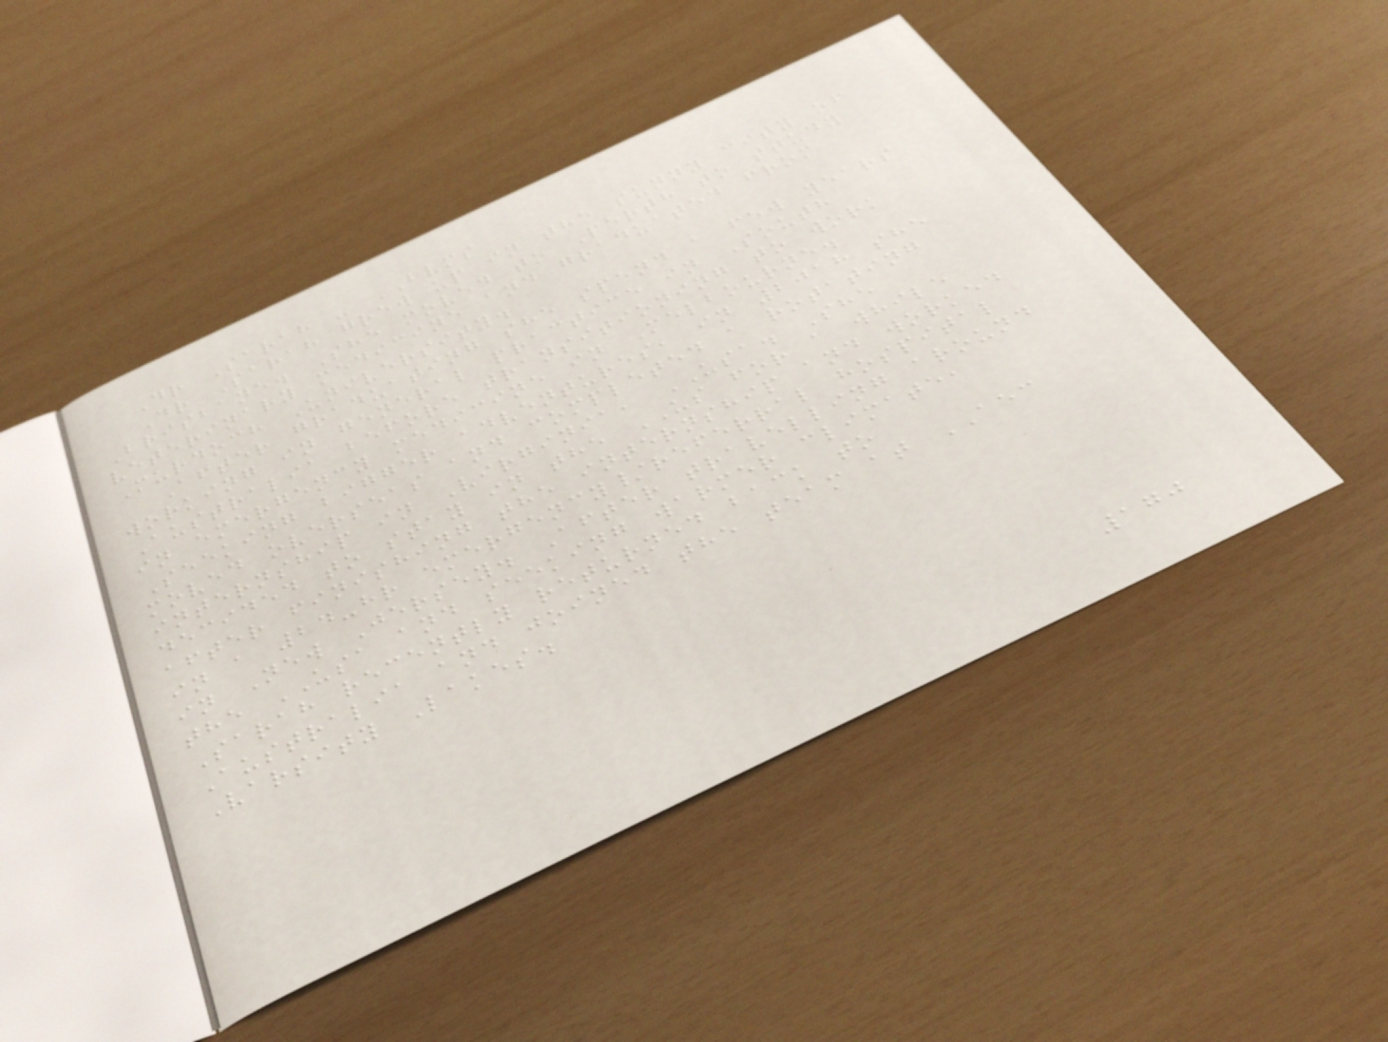Dr Sarah - BVMS
Dr Sarah grew up in the sunny city of
Brisbane. She moved to Perth to study
veterinary medicine and graduated from
Murdoch University.
After graduating she spend a few years
working in general practice in South
Australia before transitioning to work
in emergency medicine in Melbourne.
Seeking bigger adventures, in 2018 she
moved overseas and completed a rotating
internship in Virginia, USA. She
decided to stay in the US for a while
after finishing the internship and worked
in a 24-hr emergency/referral hospital
in New Jersey. After travelling around
the USA and seeking warmer climate,
Sarah recently returned back to
Australia and joined the team at AEC
Varsity Lakes.
170
